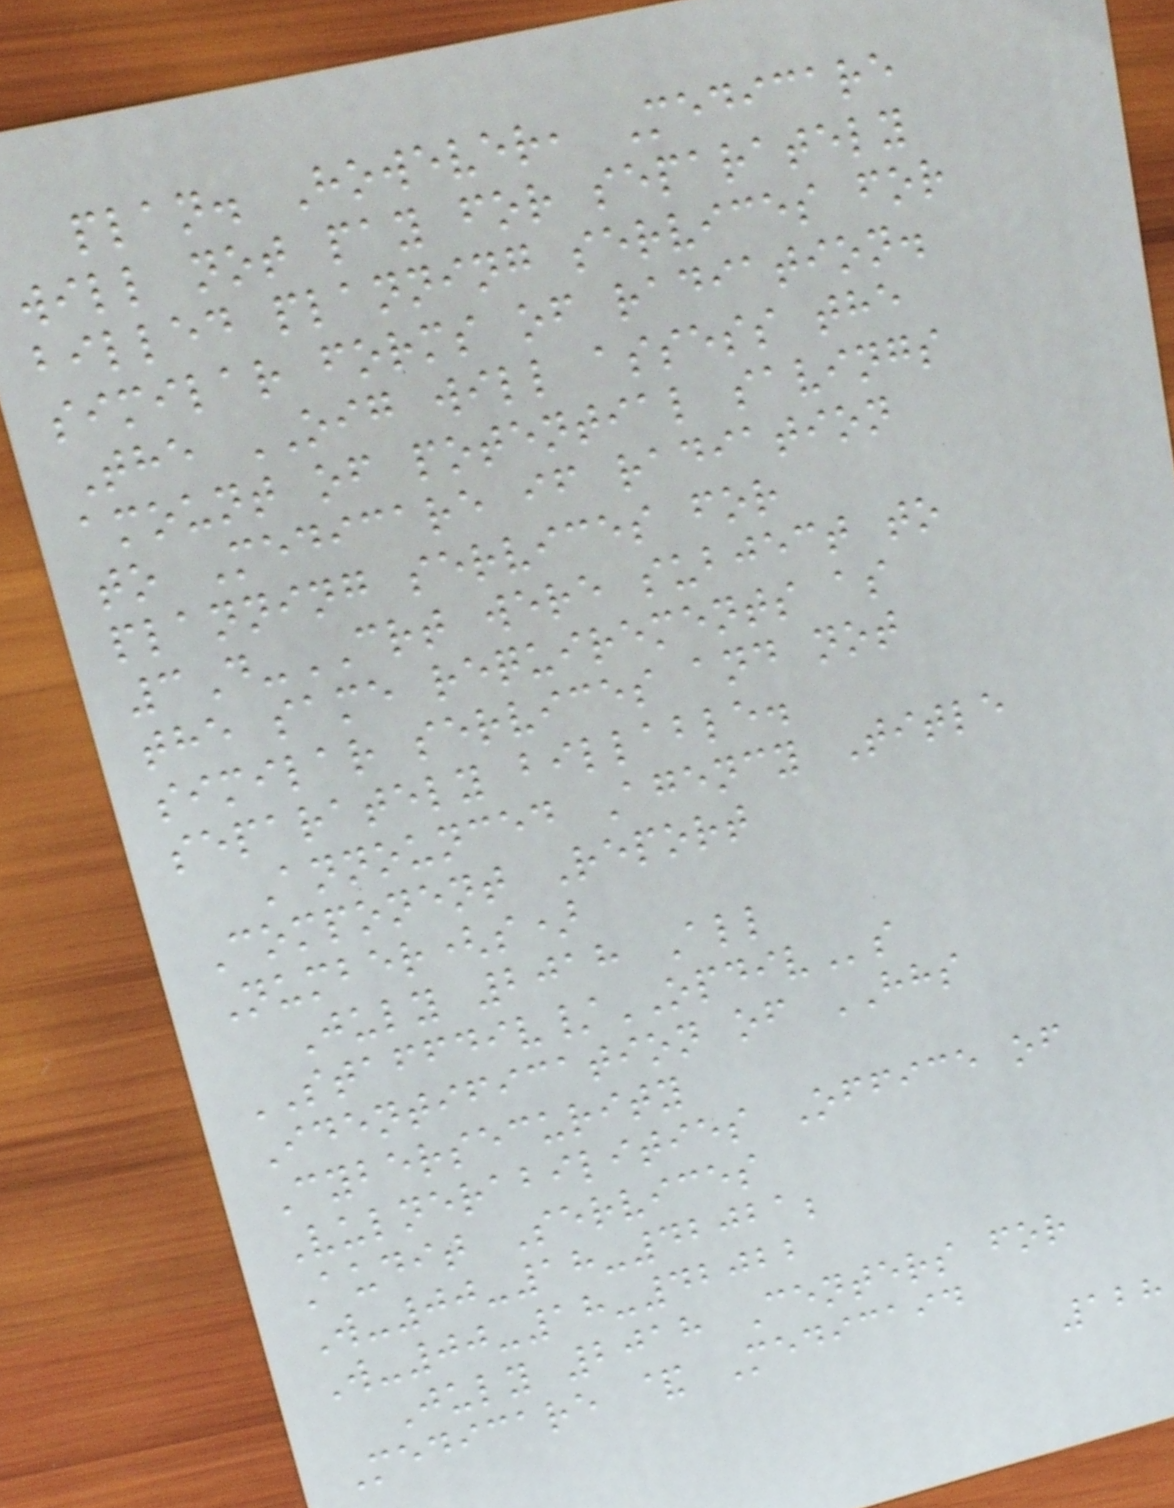plan. However, Medicare
will not pay for separately
billed planning services for
similar forms of radiation.
The OIG will assess the
amount of potential savings
to Medicare if radiation
planning services for
3D-CRT were subject to
the same requirements as
similar services and not
separately billable.
Announced Agency Title
Component Report
Number(s)
July 2018 All
STAFFDIV/OPDIVs
Identification of HHS
Cybersecurity
Vulnerabilities Office of
Audit Services
W-00-18-42021;
W-00-18-42022
July 2018 Centers for
Medicare & Medicaid
128
